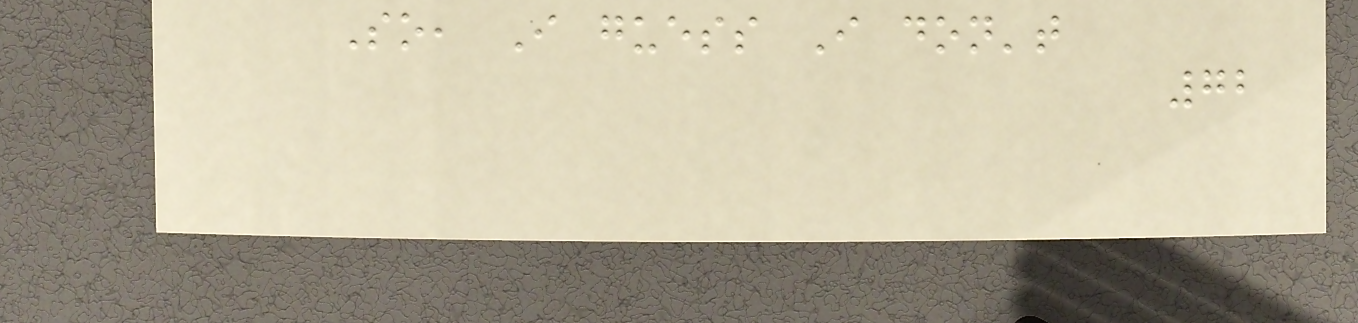So, I guess I don't
72
